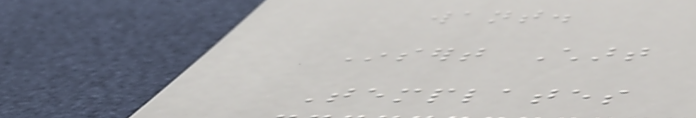want.
Insert Chart
Templates
